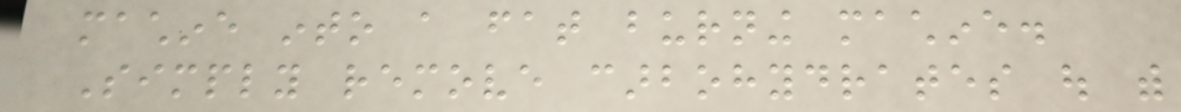machine into a fat burning machine.
Simply remove carbohydrates out with
